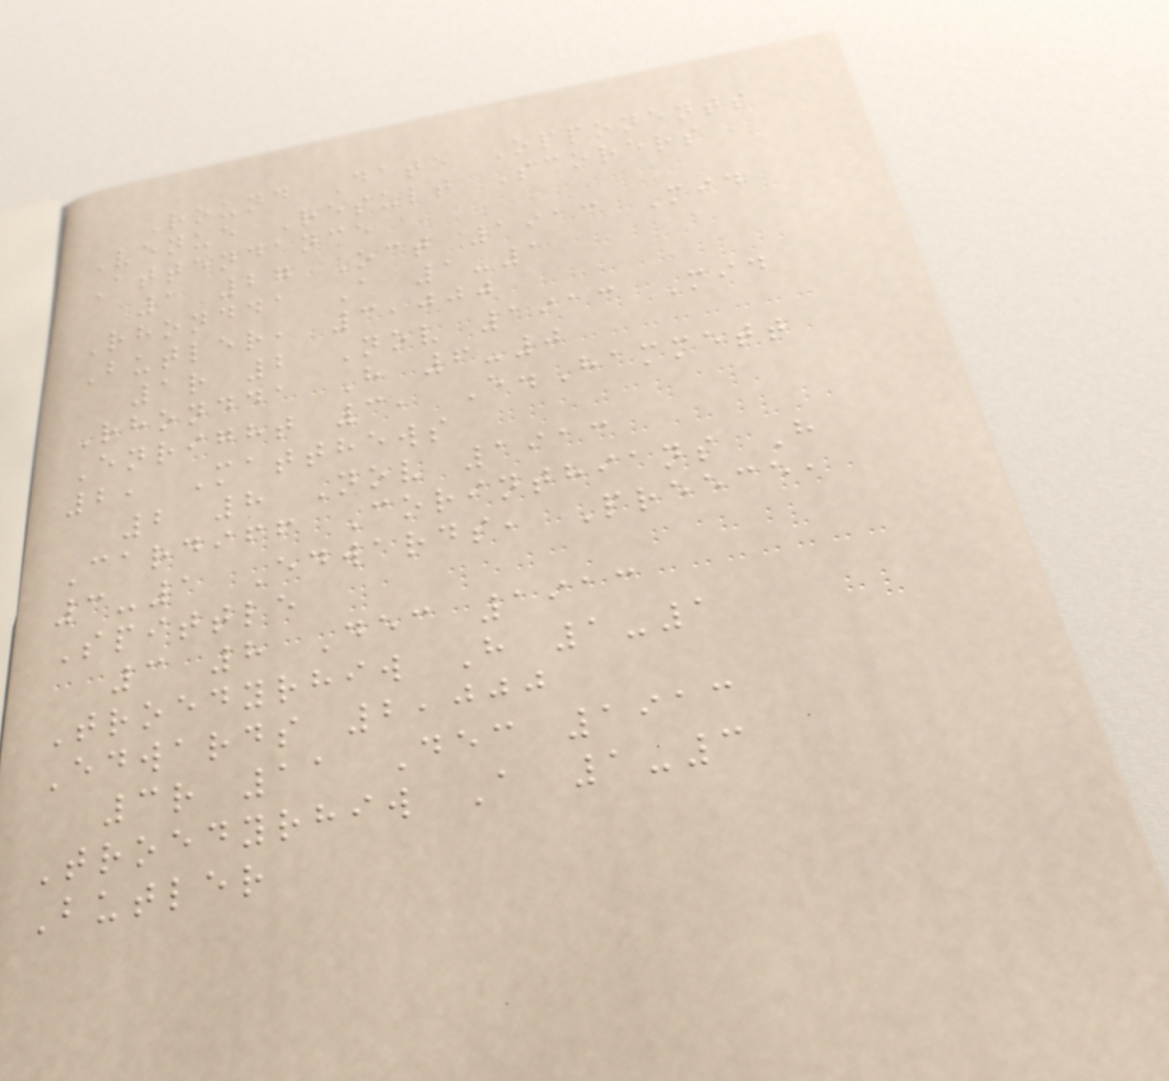Round Date Opponents
Venue Result Scorers
Attendance
1 27 Oct 1913 Mid
Rhondda A 1-1
Butler, 3,000
1r 2 Nov 1913 Mid
Rhondda H 6-0
Enright 3, E.Hammett
2, Matthews
2 8 Nov 1913
Cardiff Corinthians H
3-1 Edwards, Preece,
Spittle
3 8 Dec 1913
Troedyrhiw H 1-1
Edwards 2,000
3r 11 Dec 1913
Troedyrhiw A 1-3
Butler
